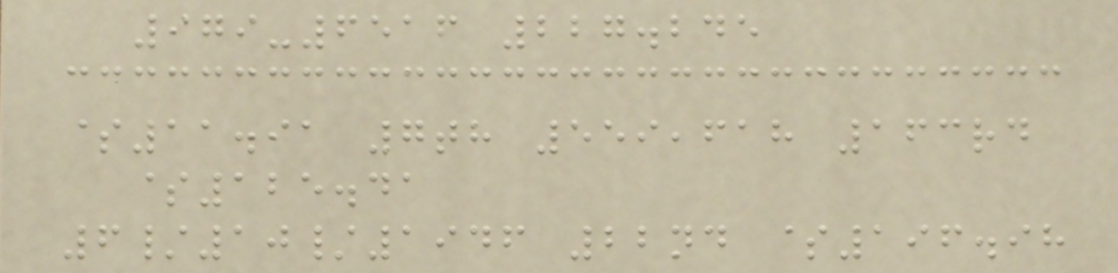979-6516 227.245
$11.91 7th 559,618 163rd
$125.41
6/10/1946 22nd $196.98
